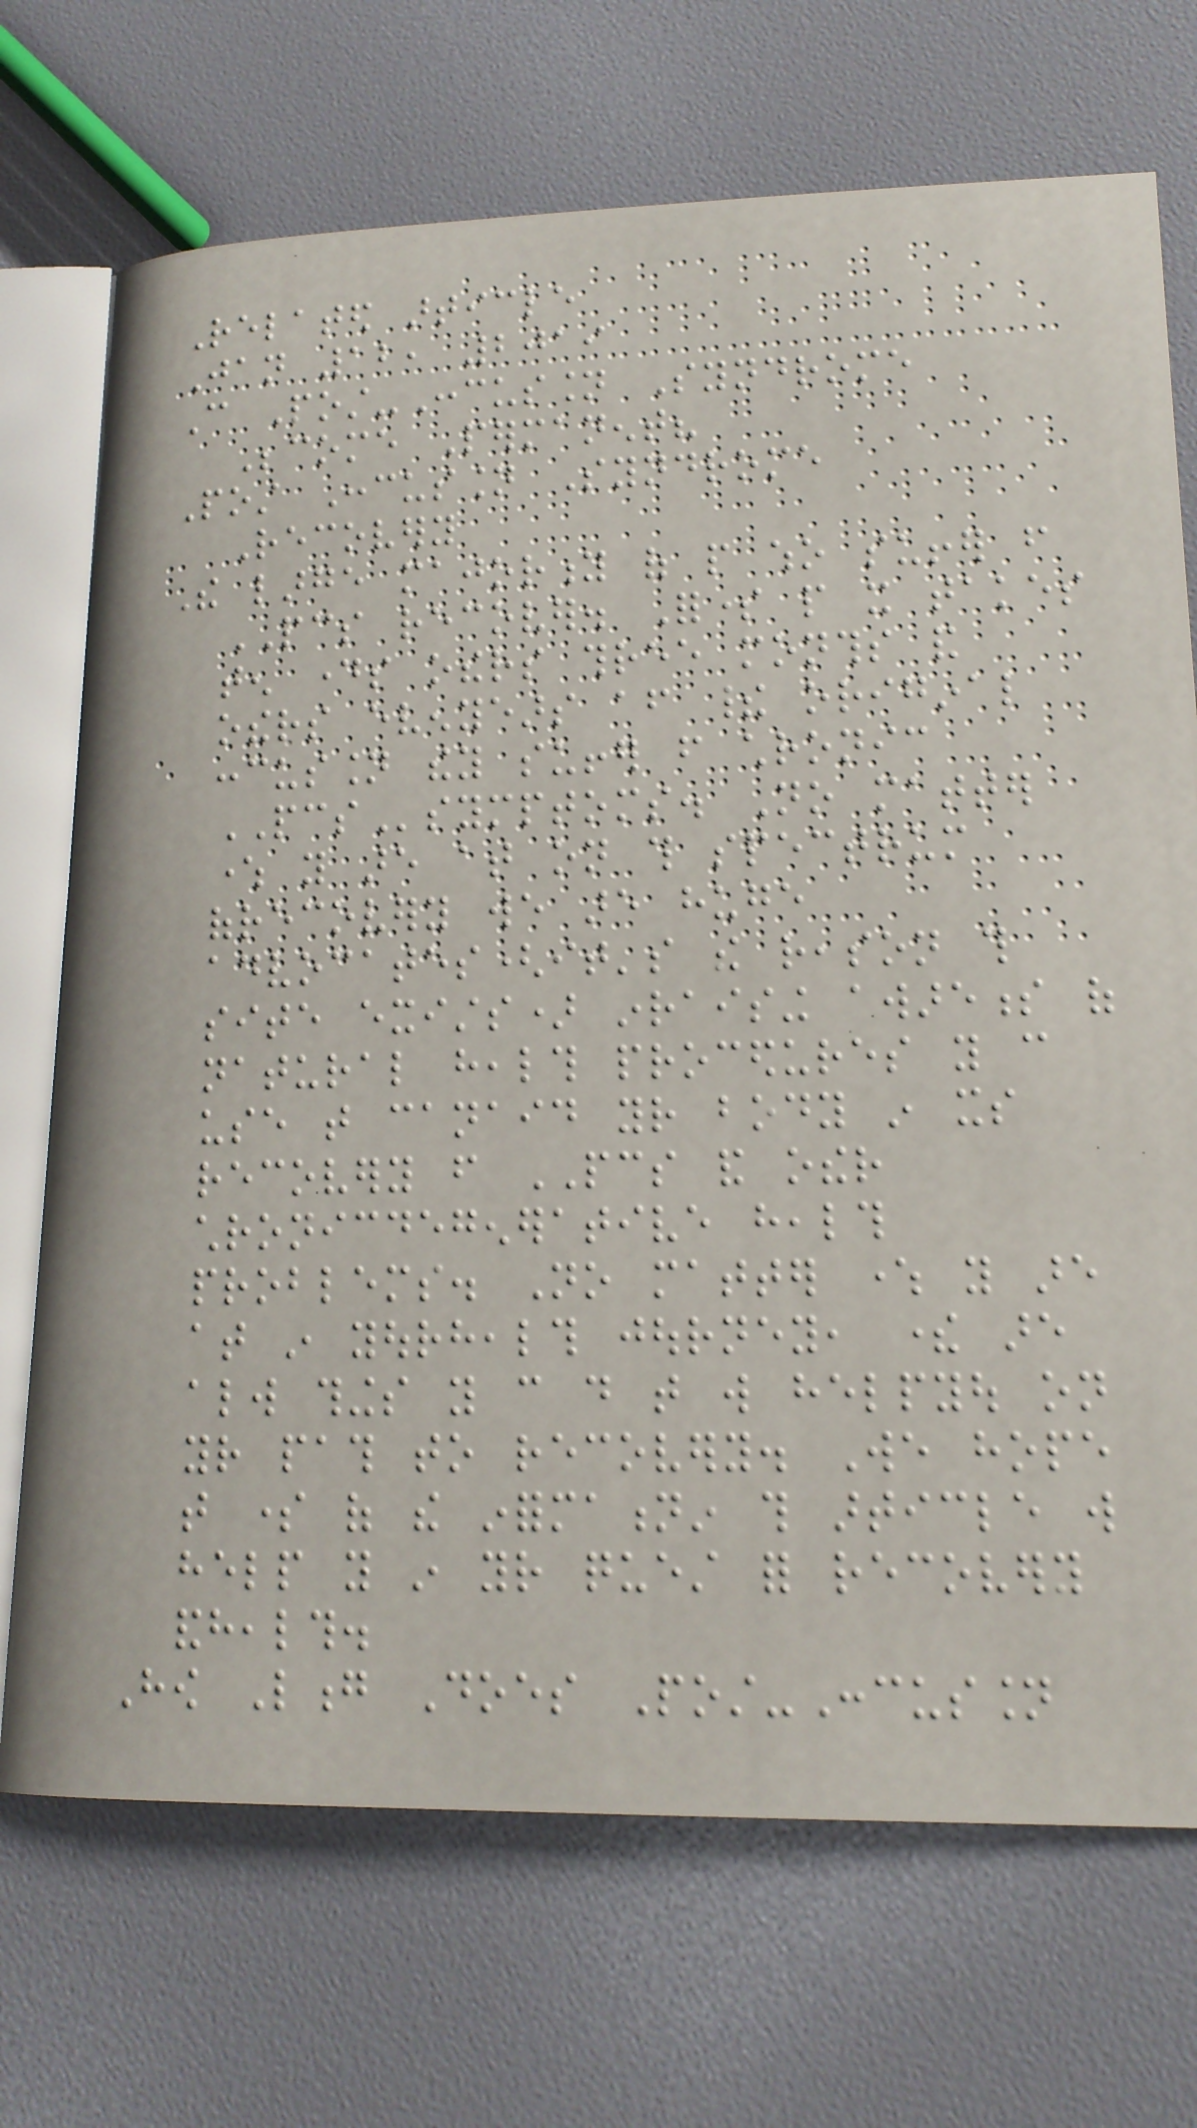Related article
Jan 12, 2019
Can Post-Concussion Syndrome
Become Permanent?
Post Concussion Syndrome
Recovery
The large majority of people who suffer from
PCS recover. Forsome people it takes
ten days others three months and
others evenyears after their original
concussion they suffer from chronic
PCSsymptoms. No matter
where you are at on this spectrum
ofrecovery we are huge
advocates(it's the reason this
site exists) inraising awareness of
natural health procedures you can
use that canaid your body in its
recovery from PCS and other
chronicdegenerative health
problems. No matter where you are
at in yourhealth journey, there are
always things you can do that will helpyou on
your path to recovery. We hope
that some of the informationin this article will
help you in your quest for recovery
andhealth.
How Long Does Post-Concussion
